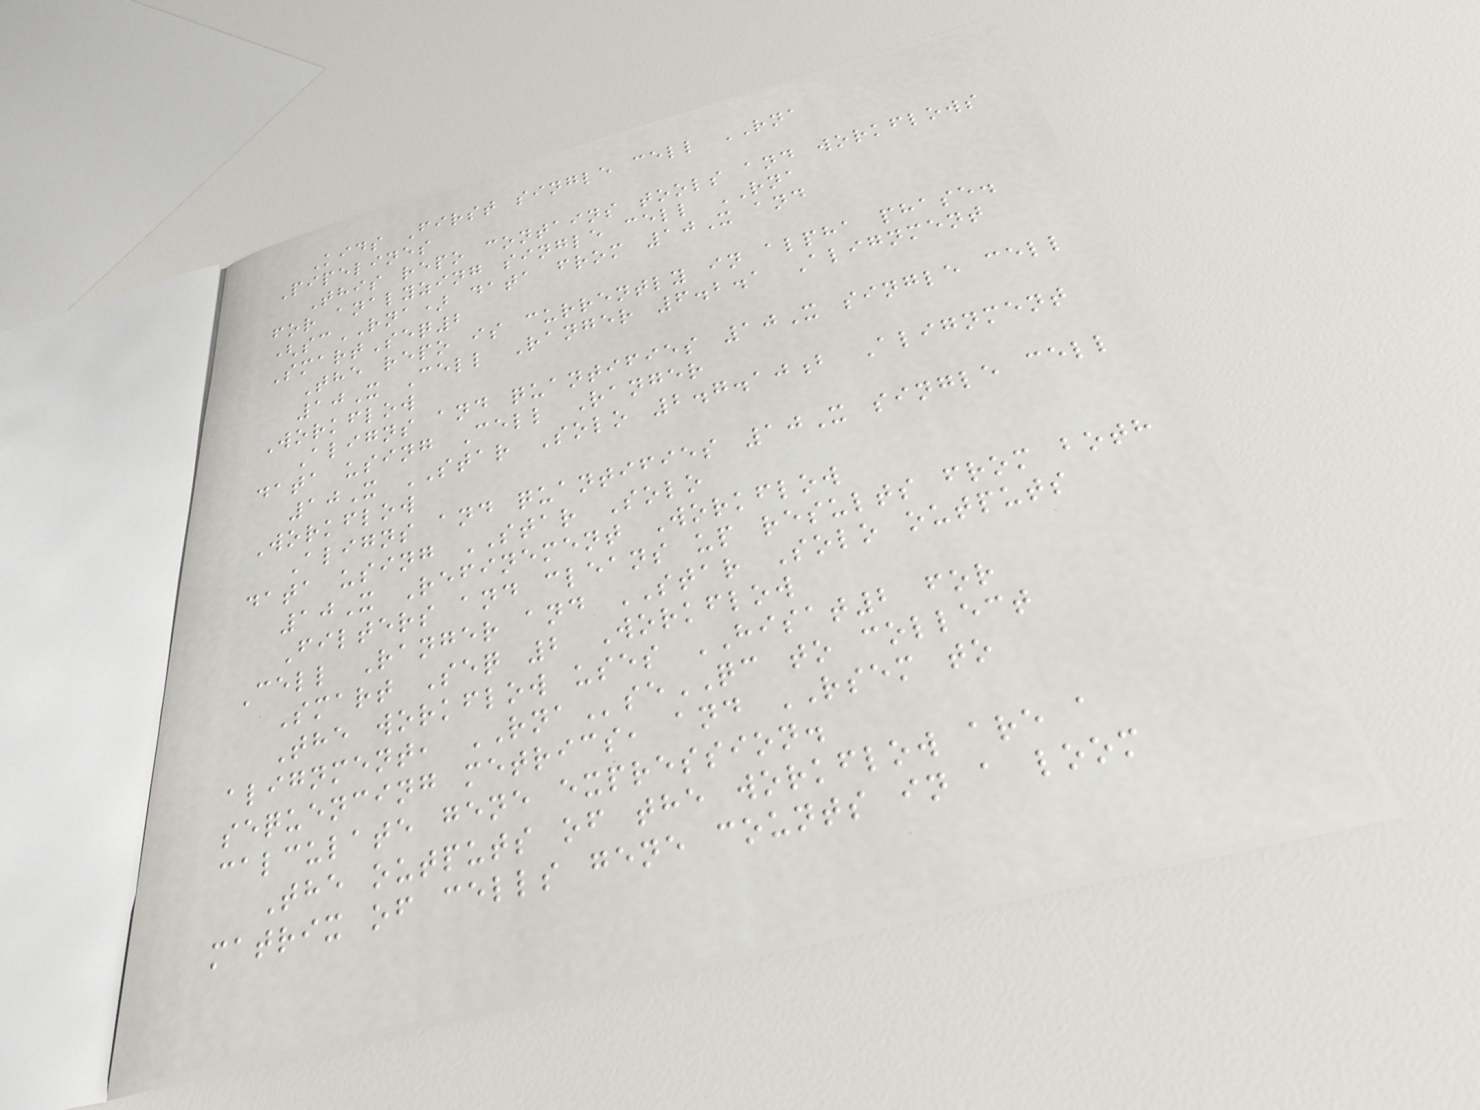Kids First single cell RNA
Pipelines
This repo contains tools and workflows
for analyzing single cell RNA
(scRNA) data from 10X and
SmartSeq2
The repo is currently in alpha phase.
10X Cell Ranger 6.2.1 Alignment
Workflow
Aligns and quantifies 10X single cell
data using Cell Ranger
10X STAR Solo 2.7.10b Alignment
Workflow
Aligns and quantifies 10X single cell
data using STAR Solo
10X Refinement Workflow
Filters and cleans up results from both
Cell Ranger and STAR Solo outputs
Smart Seq 2 Workflow
The workflow uses HISAT2 for
alignment, RNAseQC to collect
sequencing metrics, and RSEM to
calculate gene expression.
The outputs of the workflow are a
matrix of cells gene counts in a loom
